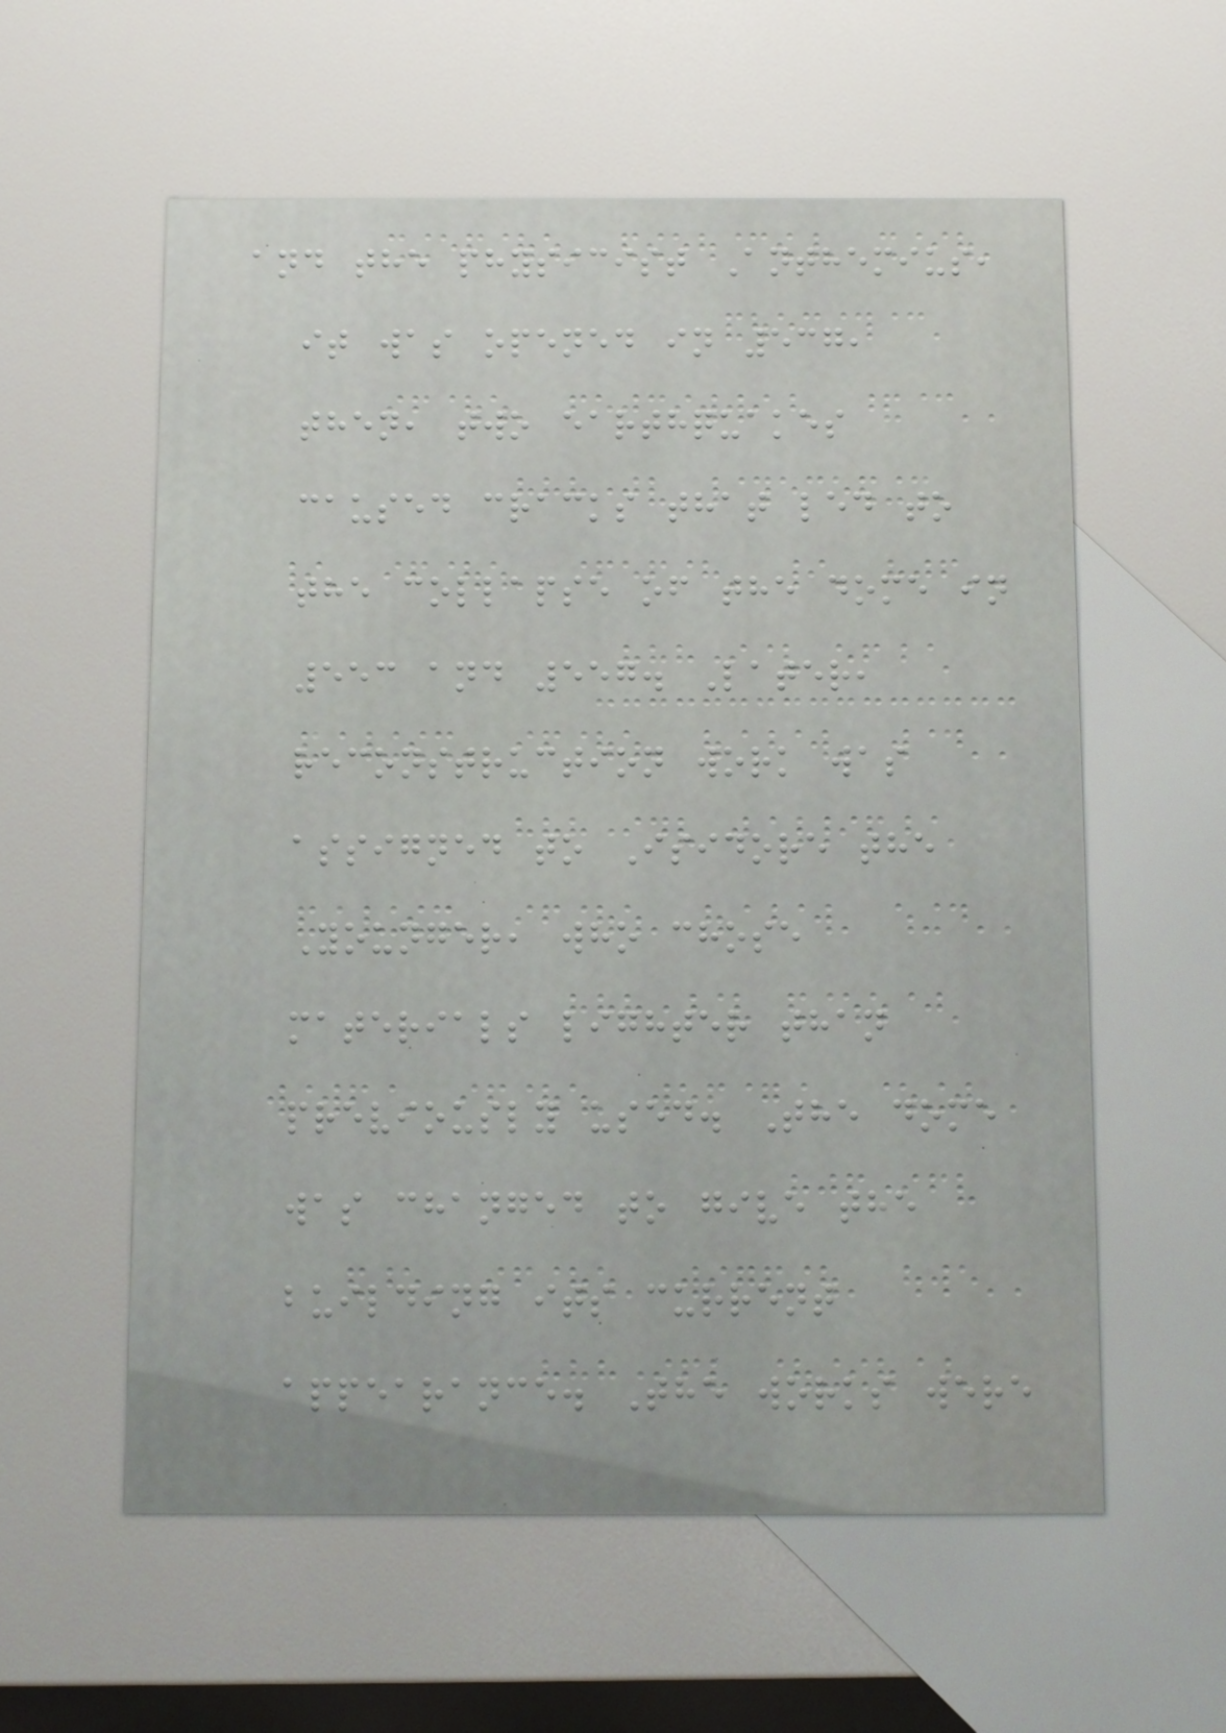and the physicist Anthemius,
it was opened in 537,
then, two earthquakes
caused cracks that led to
the collapse of the dome in
553 and 557. Later,
reconstruction work was
assigned to Isidore the
Younger, who chose
materials lighter than
previously used. The dome
was changed to give the
building its current
appearance. The works were
